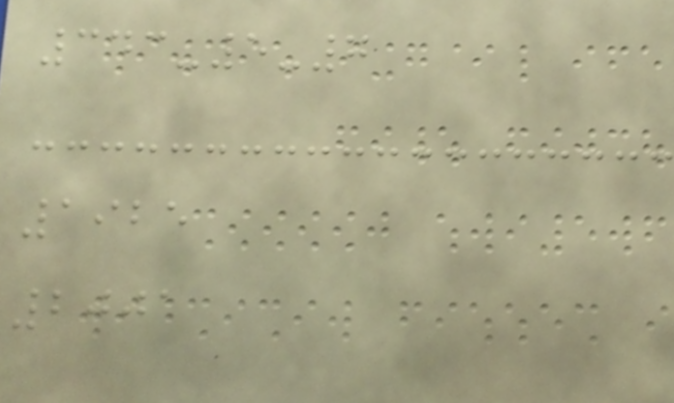343-5-7
1925
2001
